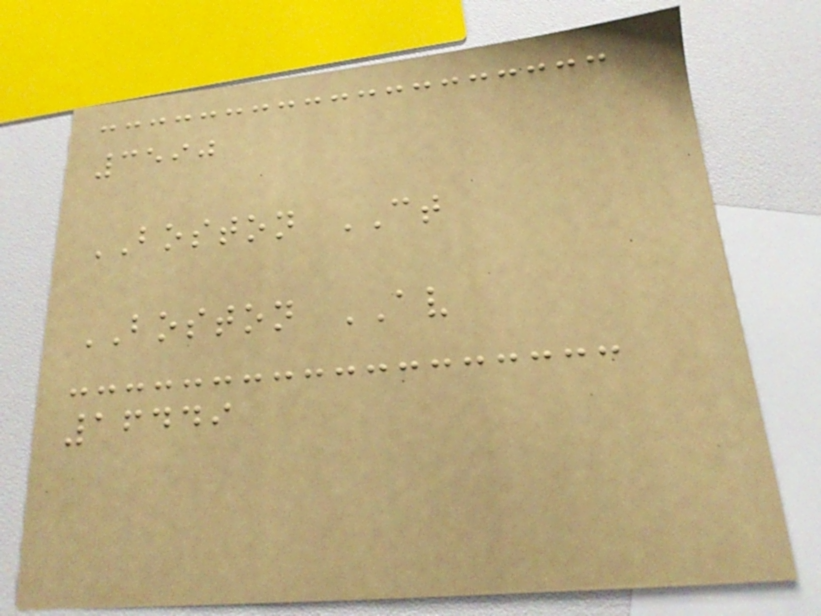3590
BOSTON CT
BOSTON AV
16449
